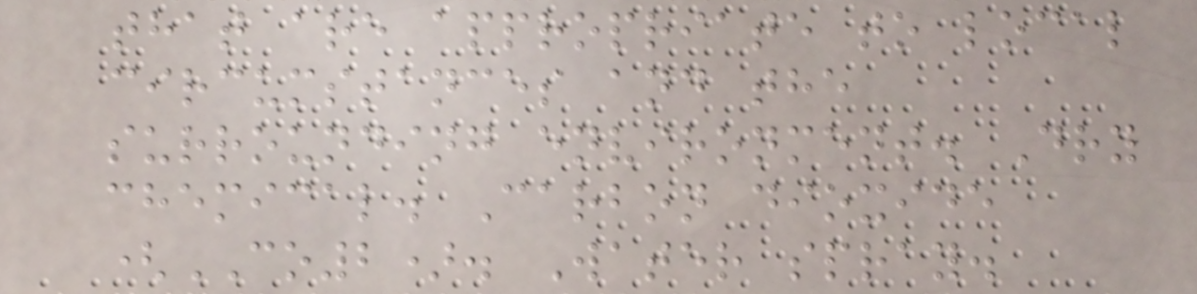that are appropriate to local
circumstances and the
surrounding environment. Dry
chemical. Carbon dioxide
(CO2). Water spray.
